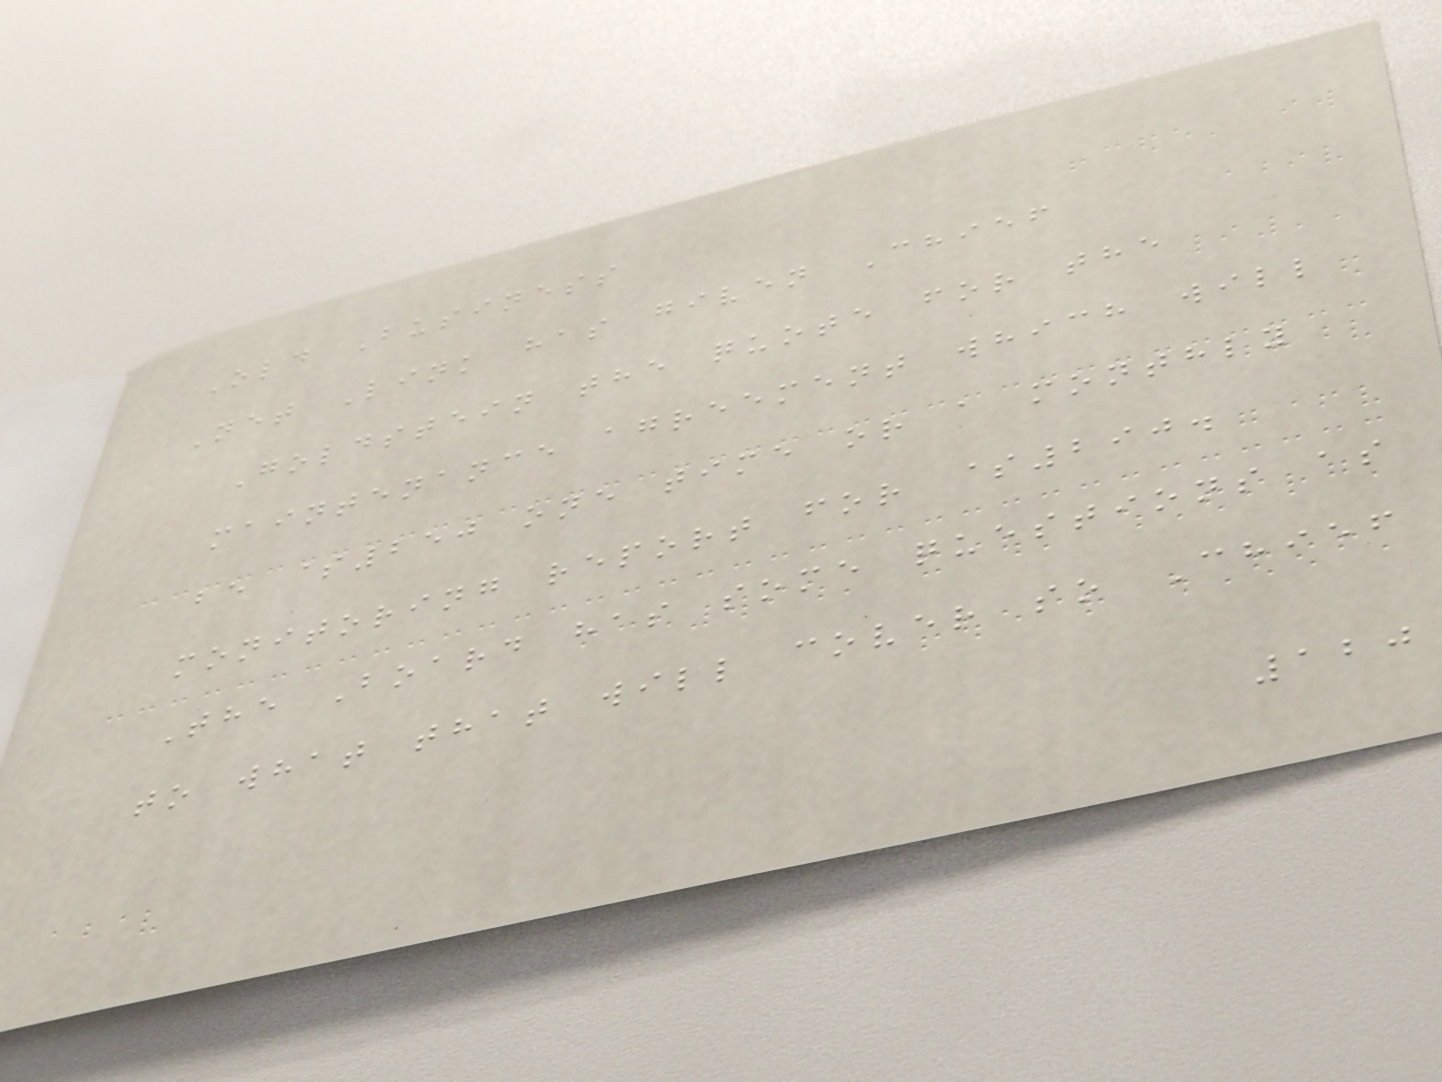Old Business
Net Link has given Chief
Goldstein the quote for the
maintenance agreement which will
be $250 one time or a monthly
monitoring report for $290.
The Board has some questions as
to what that will cover so Chief
120
